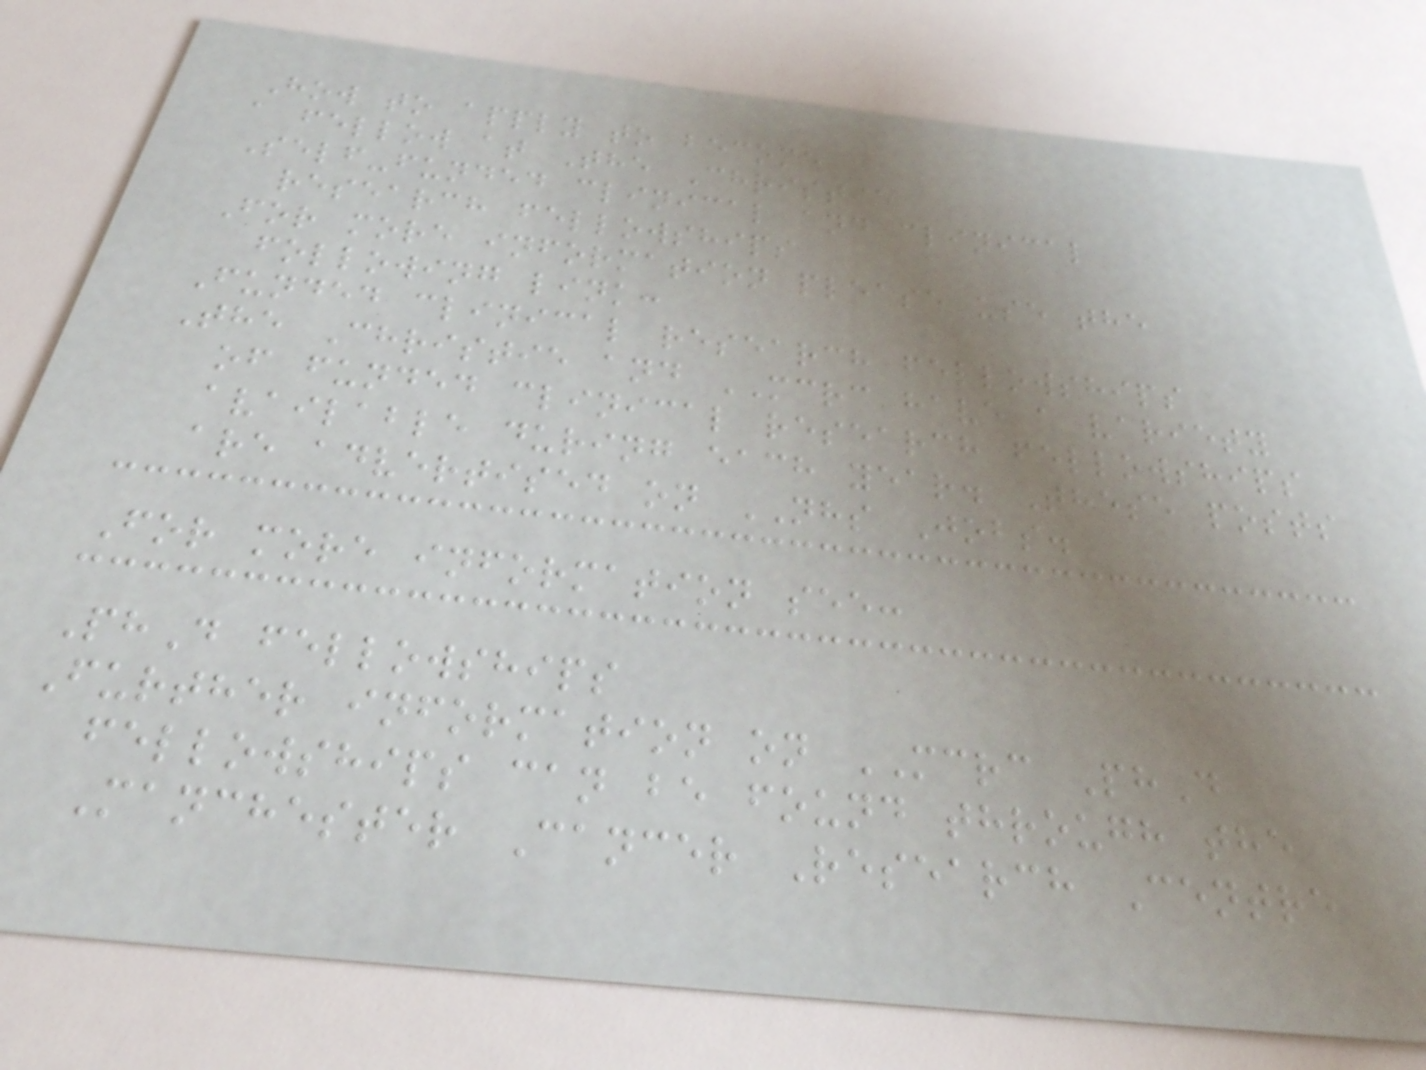How to apply to become
a fellow at The Christie
Self-funded clinical and clinical
research fellowships
For more information please use the
following link:
Funded clinical research fellowships
The Christie and MCRC have a variety
of funded clinical research fellowships
available during each year. These posts
are advertised on NHS Jobs.
For more information see:
PhD fellowships
Further information on MCRC PhD
fellowships can be found through the
Manchester Cancer Research Centre
